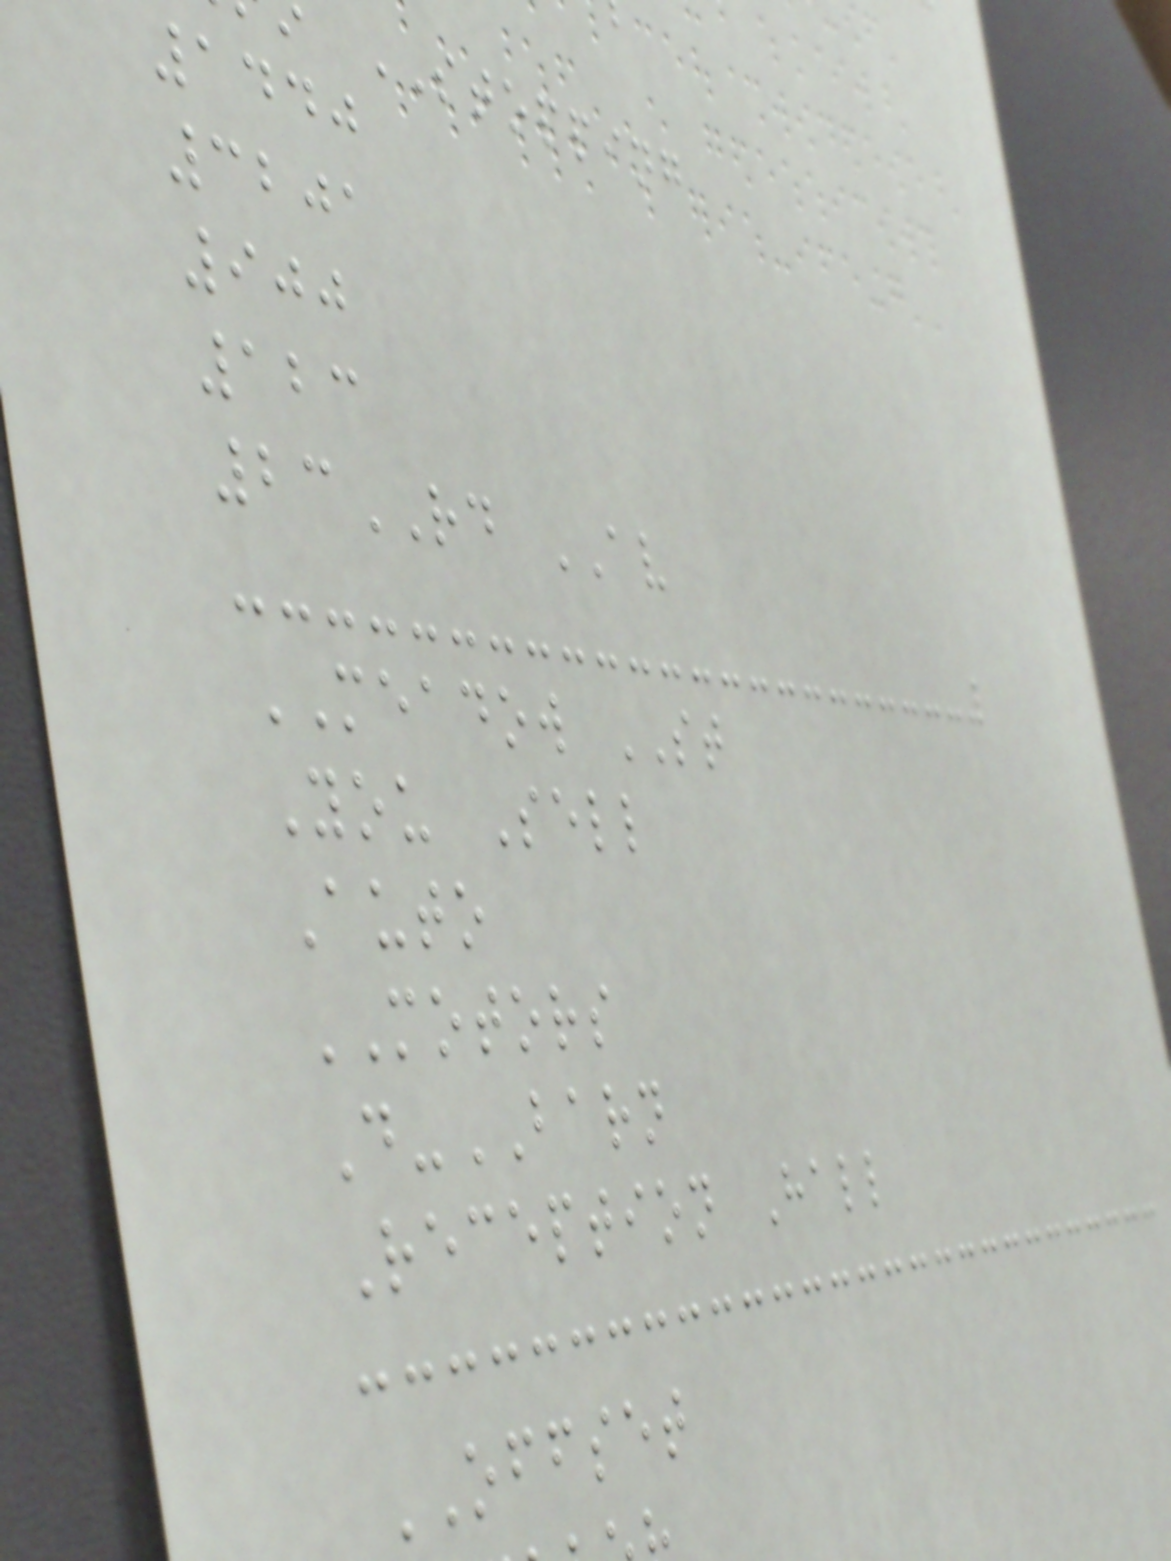STOPPING
1440
3201
900
123
23RD AV
MEADOW ST
You Sell
Auto
MOTORS
D-BARN
Reception Hall
OFFSET
